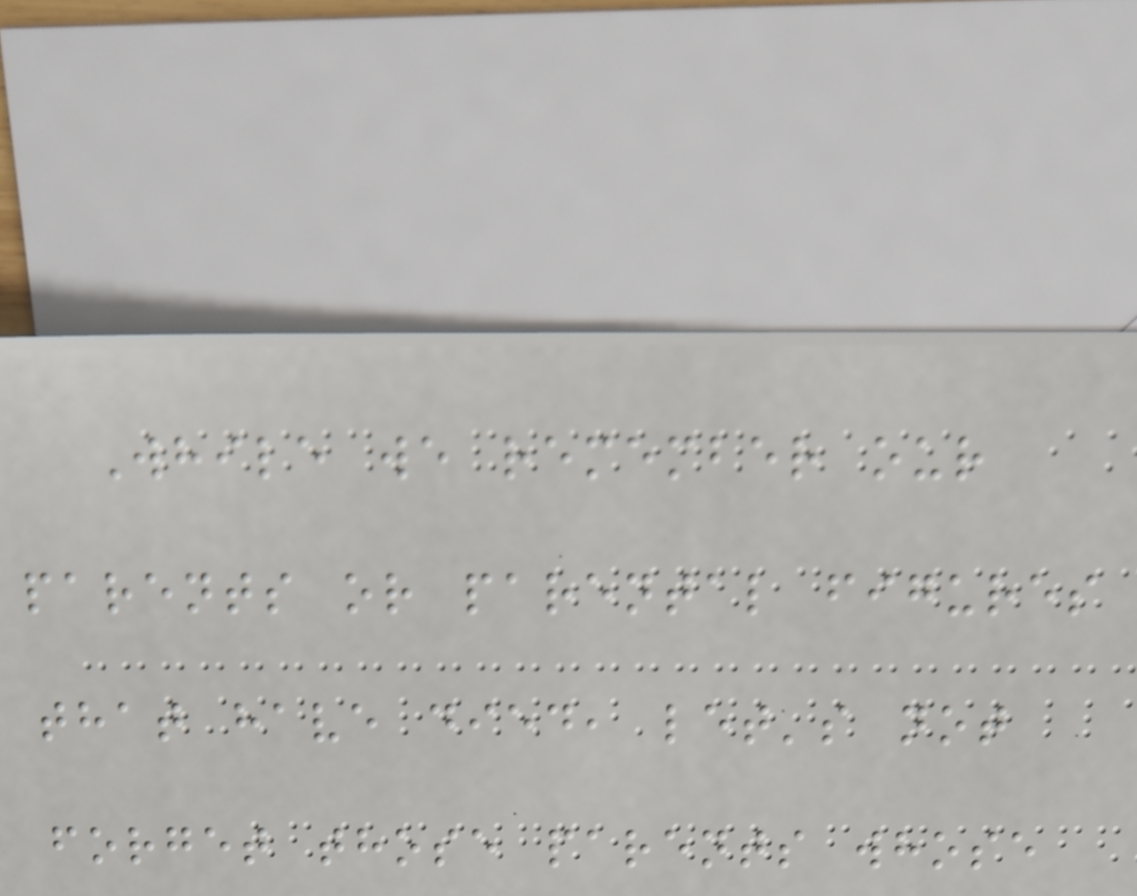While we remember our
parents or parental figures
that have died, let's not
forget those parents whose
